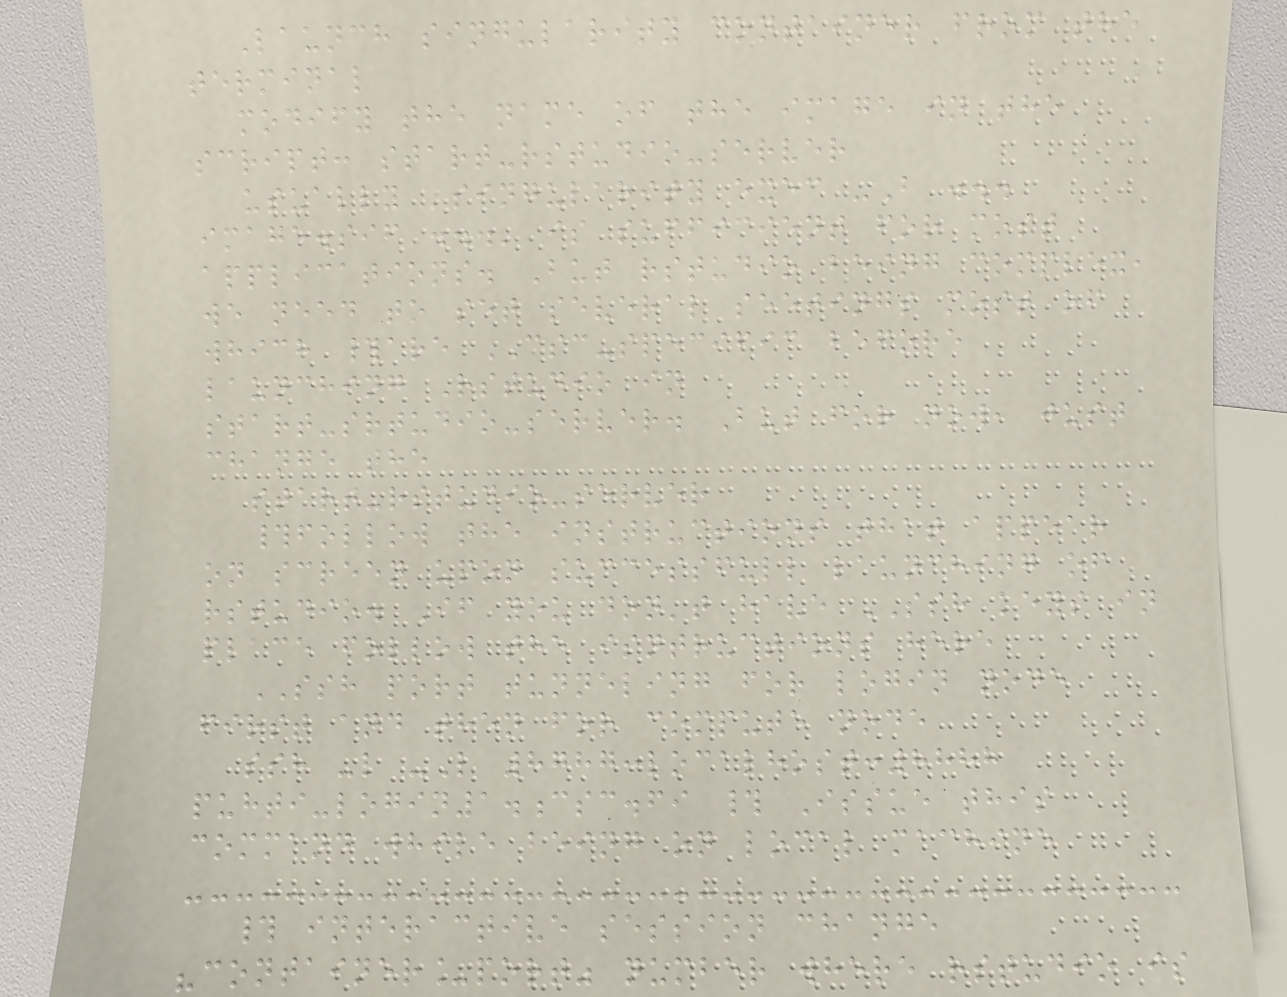Launch singularity container from the
terminal
modify the name of the image in the
script: start-rstudio-server
usually 'singularity exec -B ...
image.sif ...' is sufficient for most
applications. But rstudio being complex,
we need to set several seetings most of
which #are CSC-specific before
launching Rstudio in
start-srtudio-server. But for now, just
change the
start-rstudio-server
#follow the instructions that appear
on screen upon successfull launching of
rstudio. If you don't have SSH keys in
place follow the isntructions here
SSH port tunneling for login node
first and then for compute node
ssh -l -L 8787:localhost:8888
puhti-login1.csc.fi # Issue this
command while being on local machine
# interactive session change
"container_port" number where rstudio is
